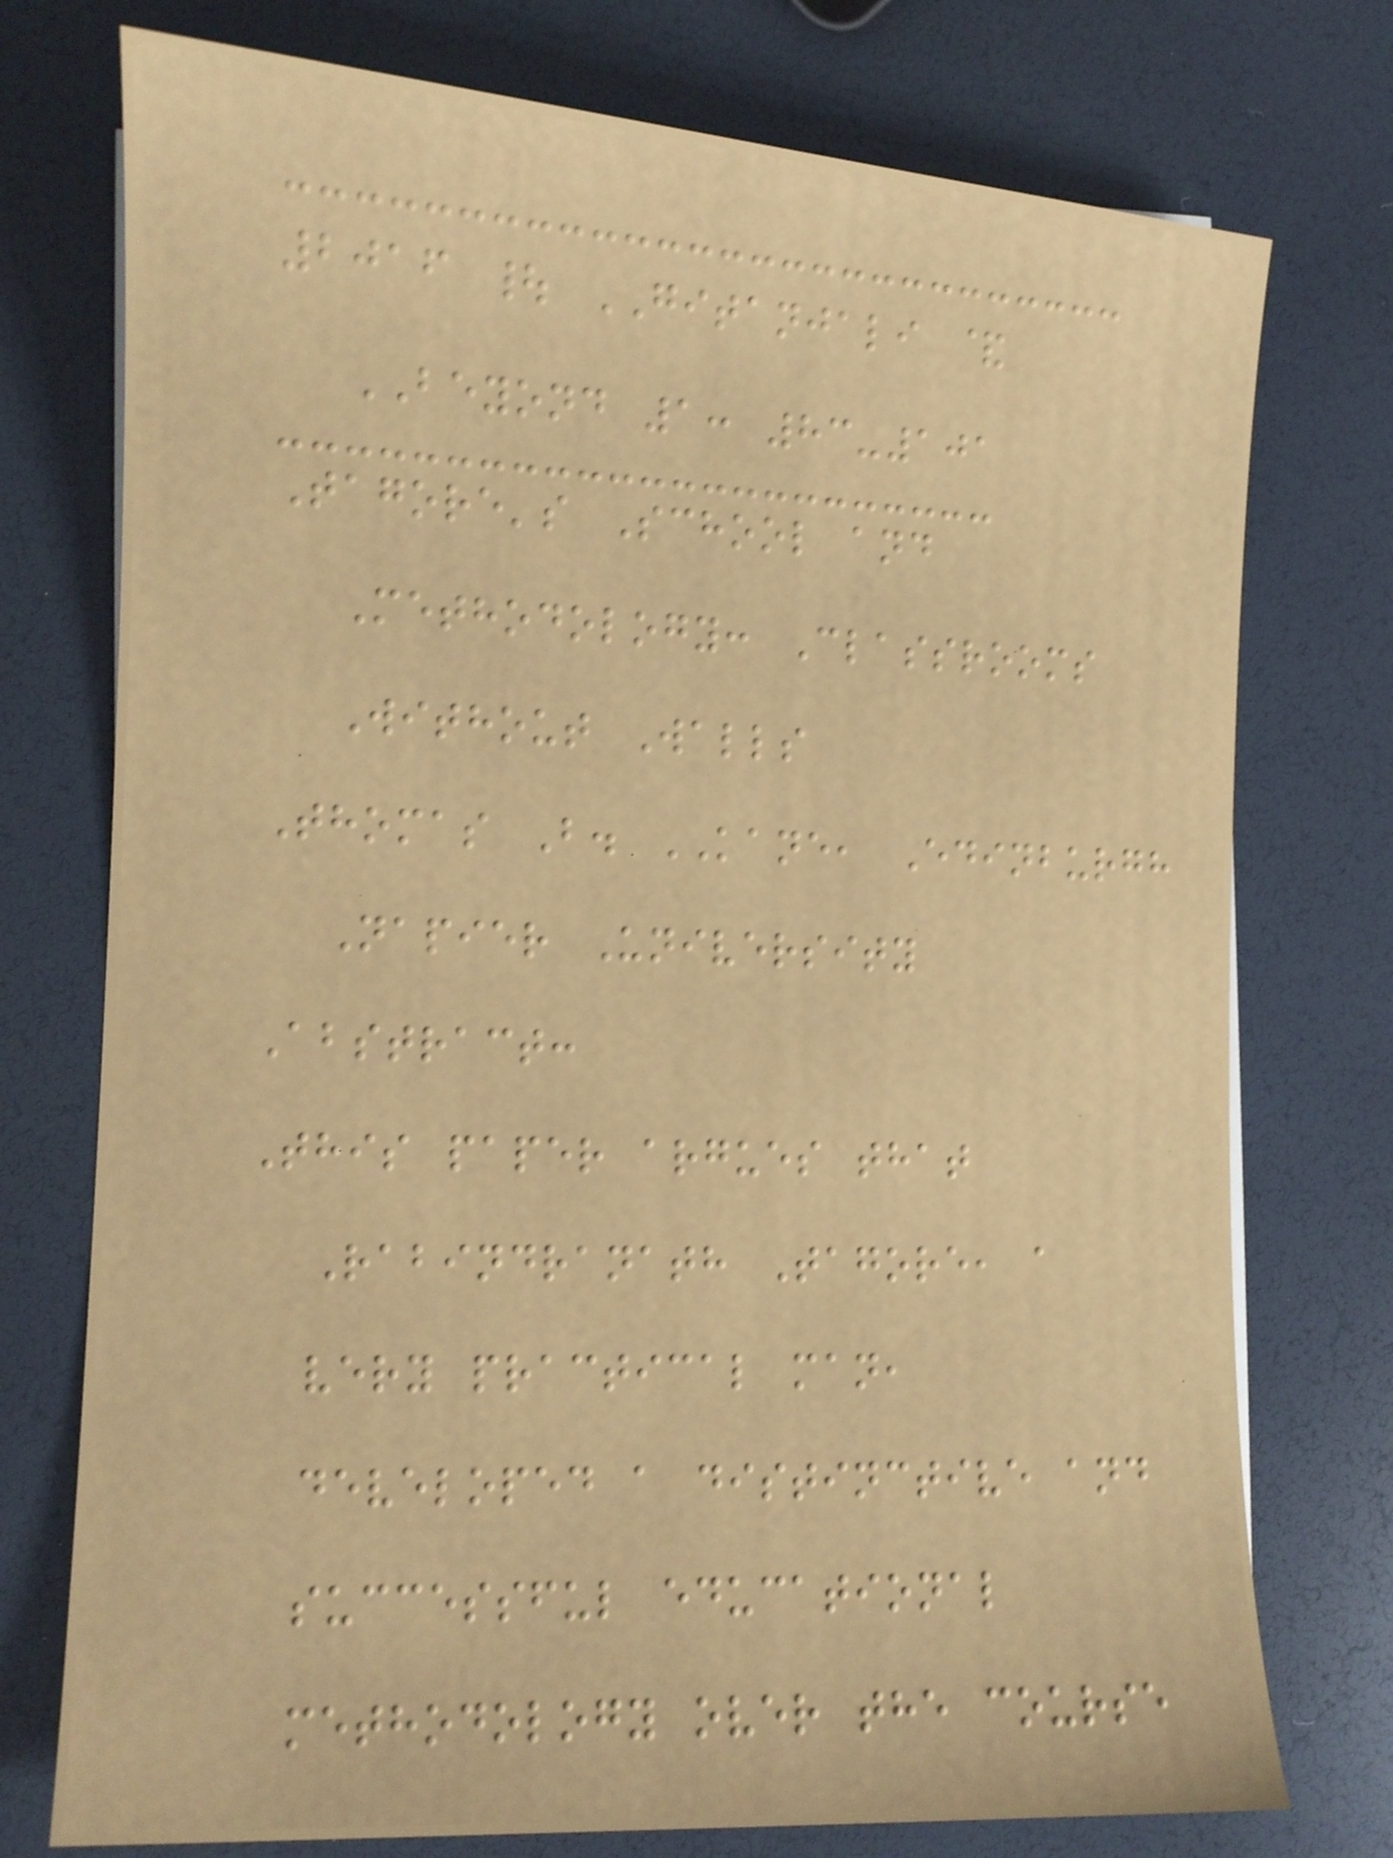2016 | GITANJALI &
BEYOND 1: 83-101
Tagore's School and
Methodology: Classrooms
Without Walls
Thomas B. KANE, Edinburgh
Napier University
Abstract:
This paper argues that
Rabindranath Tagore, a
very practical man,
developed a distinctive and
successful educational
methodology over the course
